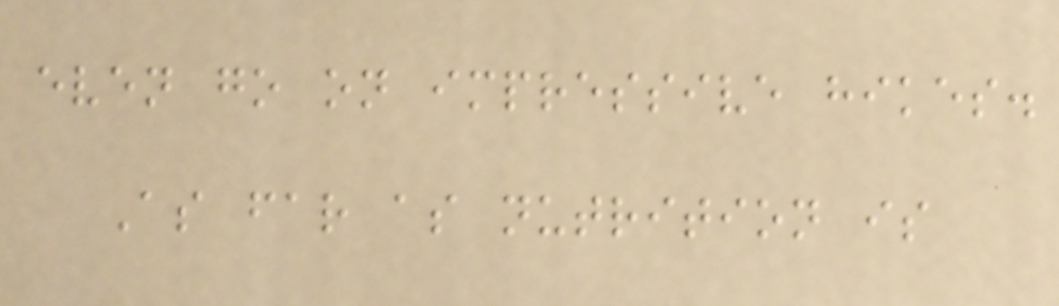even go on impressive hikes.
As far as nutrition is
